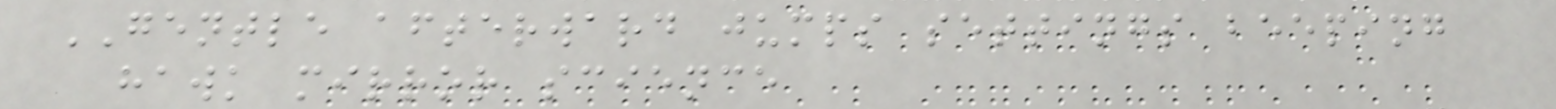GENTLE afterward jumps settings beeping
hawk mirror science
